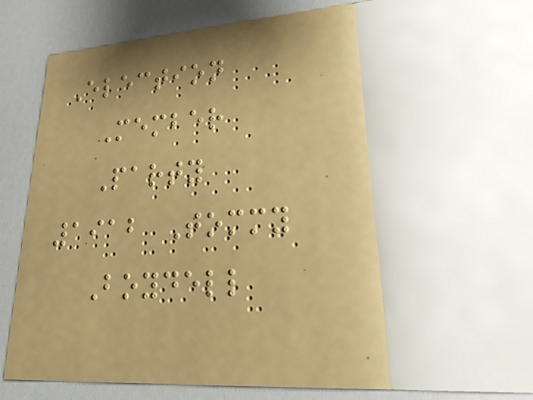Election
Member
Party
1912 Tommy
Boydell
